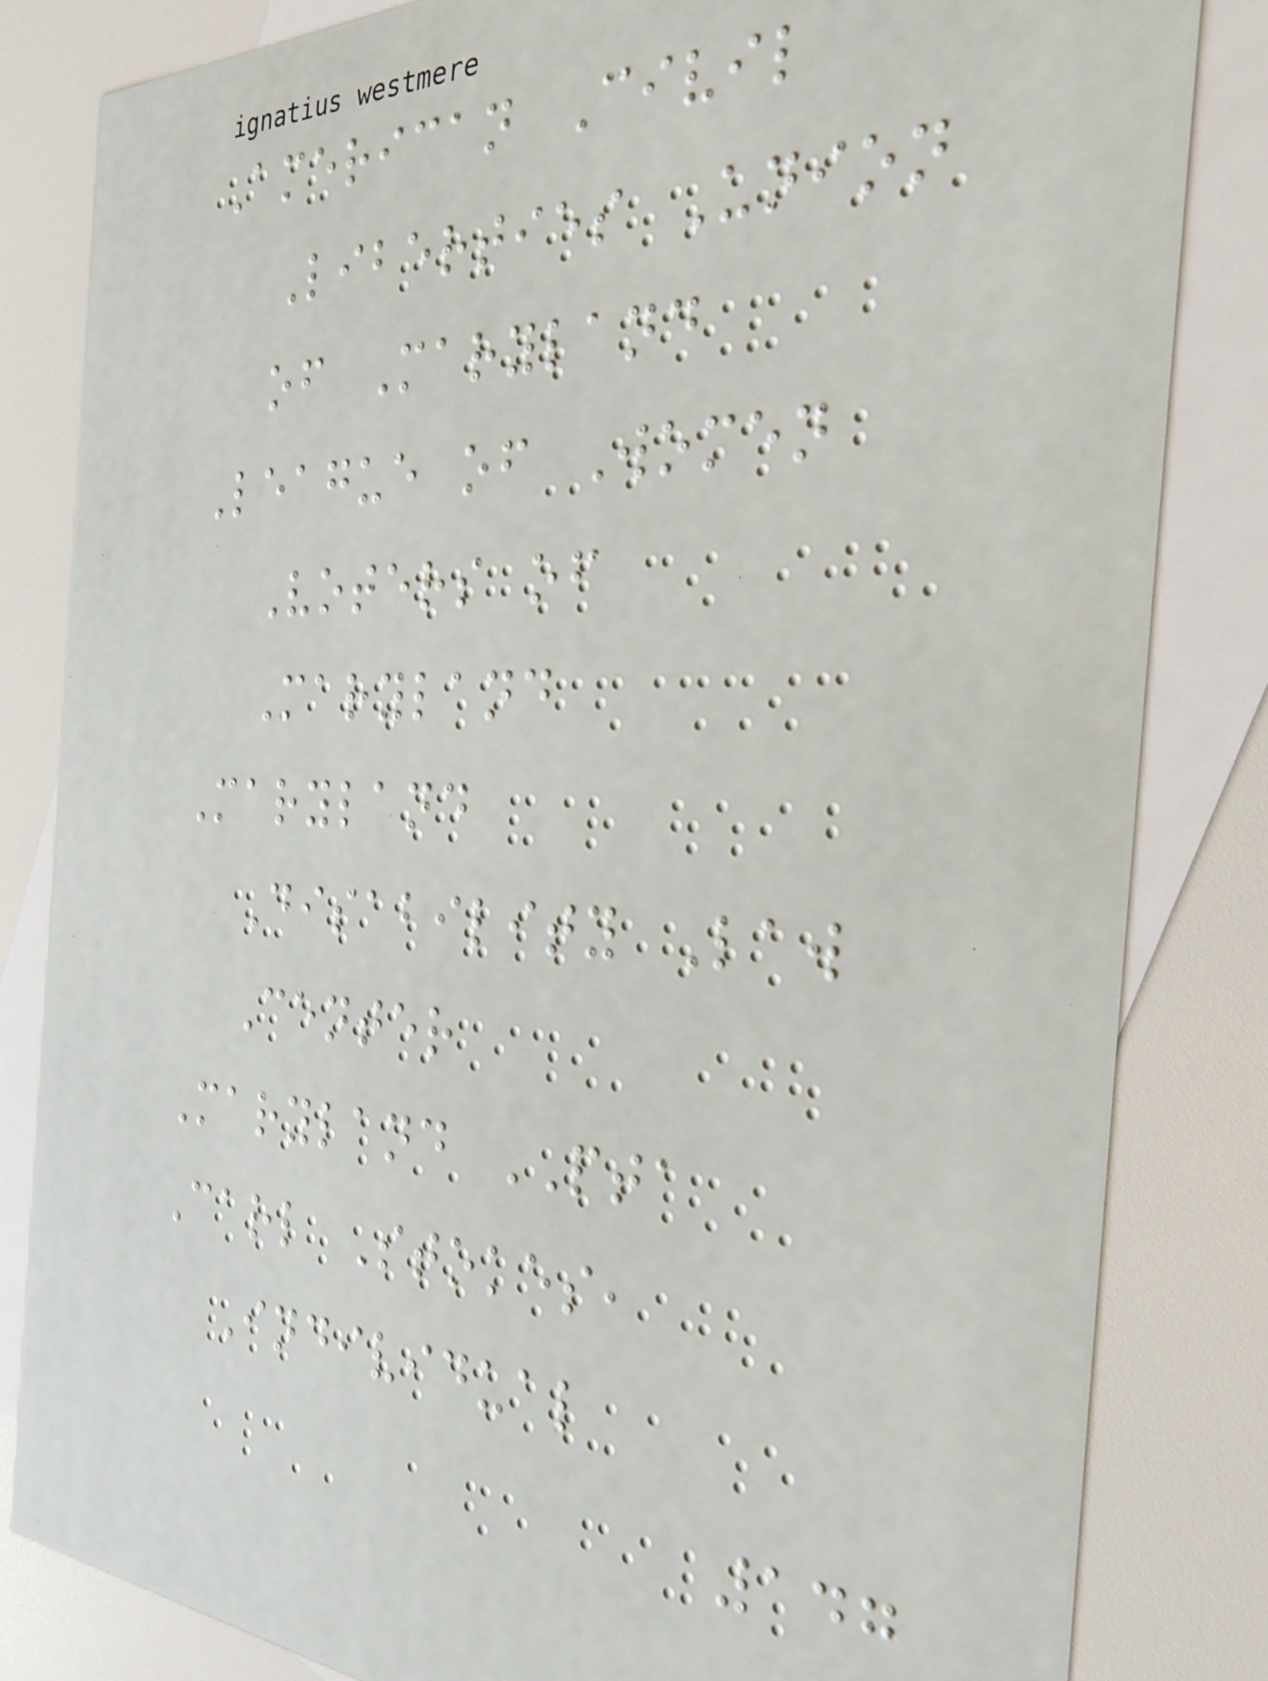American Civil
Liberties Union
of Maryland
League of Women
Voters of
Maryland
Maryland
Disability Law
Center
Maryland PTA
Carl Stokes,
Individual
147
